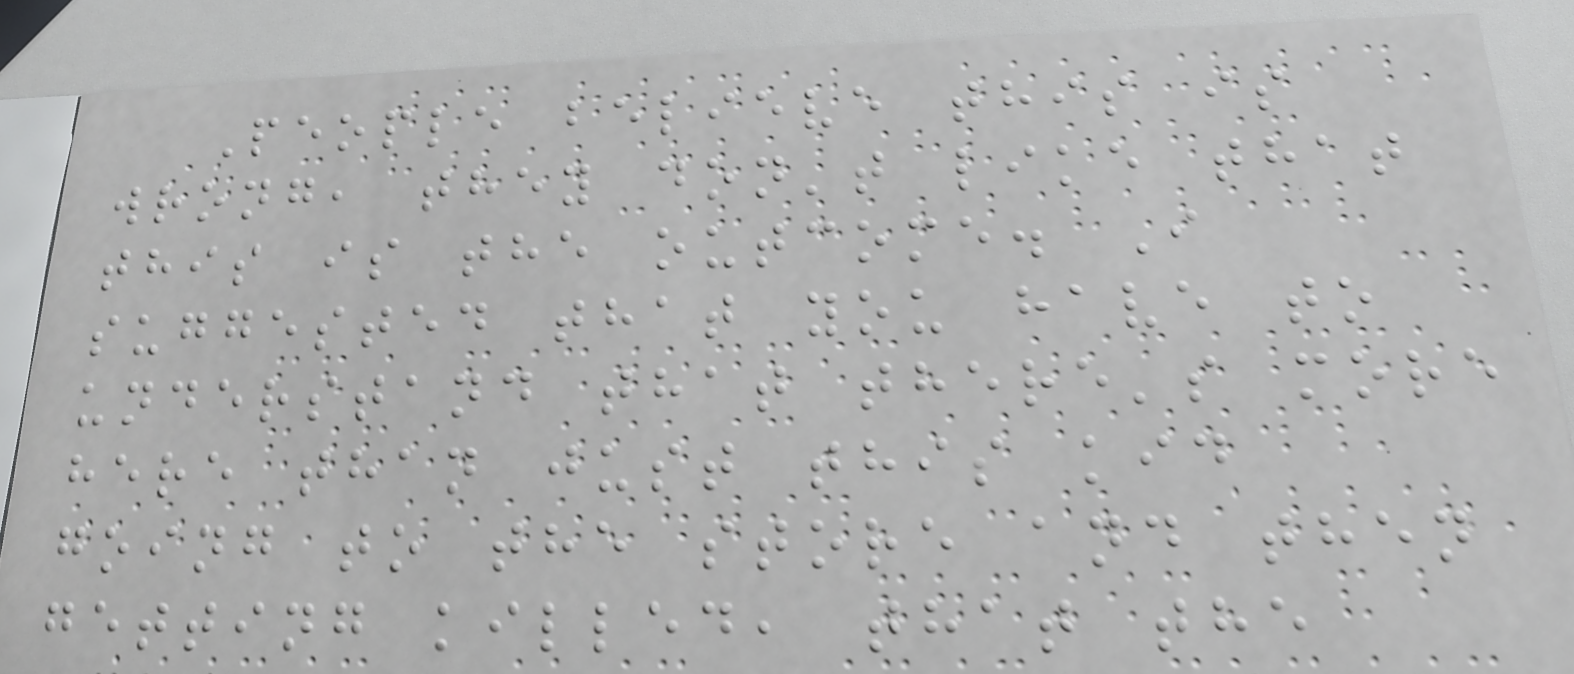People believe this is
wrong, they don't like that
this is the outcome. I
suggested that you have to
understand that there's more
here than just this kid
going to the store and then
getting killed, that the
